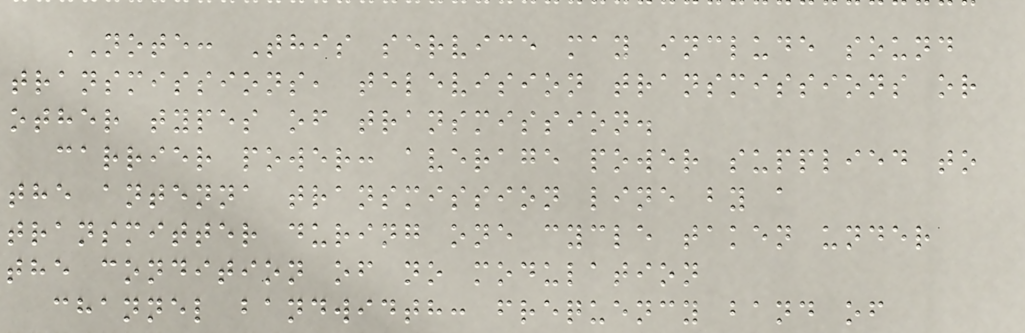NOTE: This service may include sound
transmissions, television transmissions or
other types of transmission.
carrier power: average power supplied to
the antenna transmission line by a
transmitter during one cycle taken under
the condition of no modulation
channel bandwidth: frequency band of
